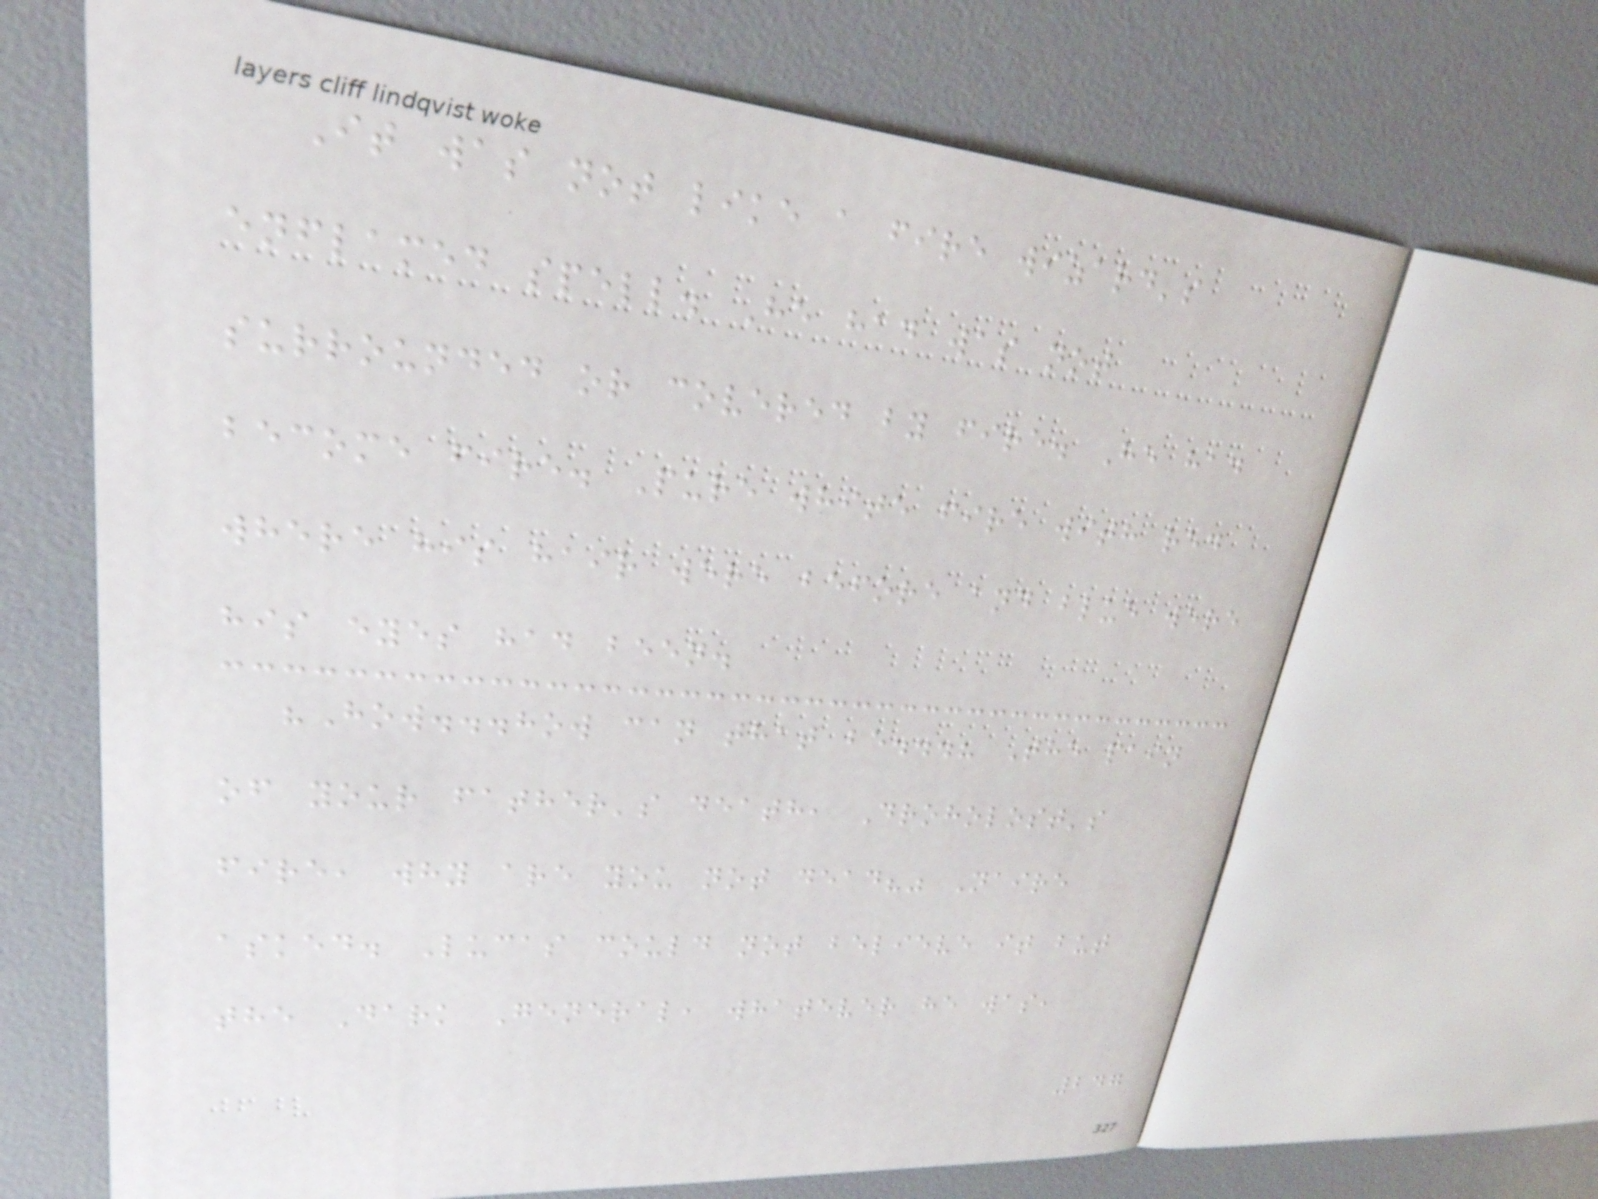It was not like a fire wizard's
enflamed spell. He had was not
surrounded or covered by fire. He had
become fire. Pure white fire with red
where his hair were before and blue were
his eyes had been.
"How...how can that be...? The pain
of your father's death, Droholost's
fire, why are you not dead?" Naire
asked. Lucas could not believe it but
the Dark General, whatever he was,
247
